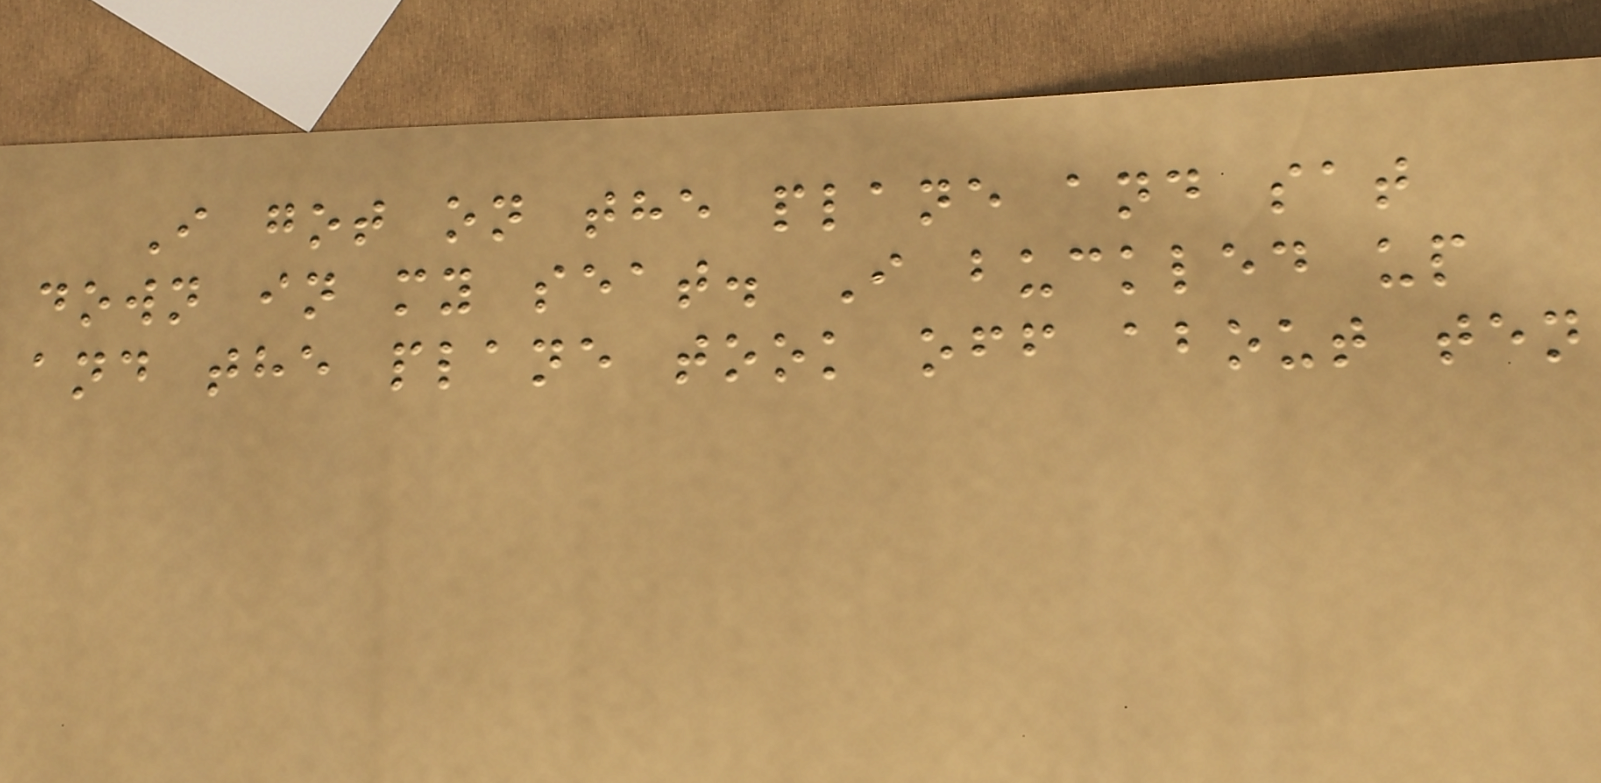I got on the plane and sat
down in my seat. I buckled up
and the plane took off about ten
